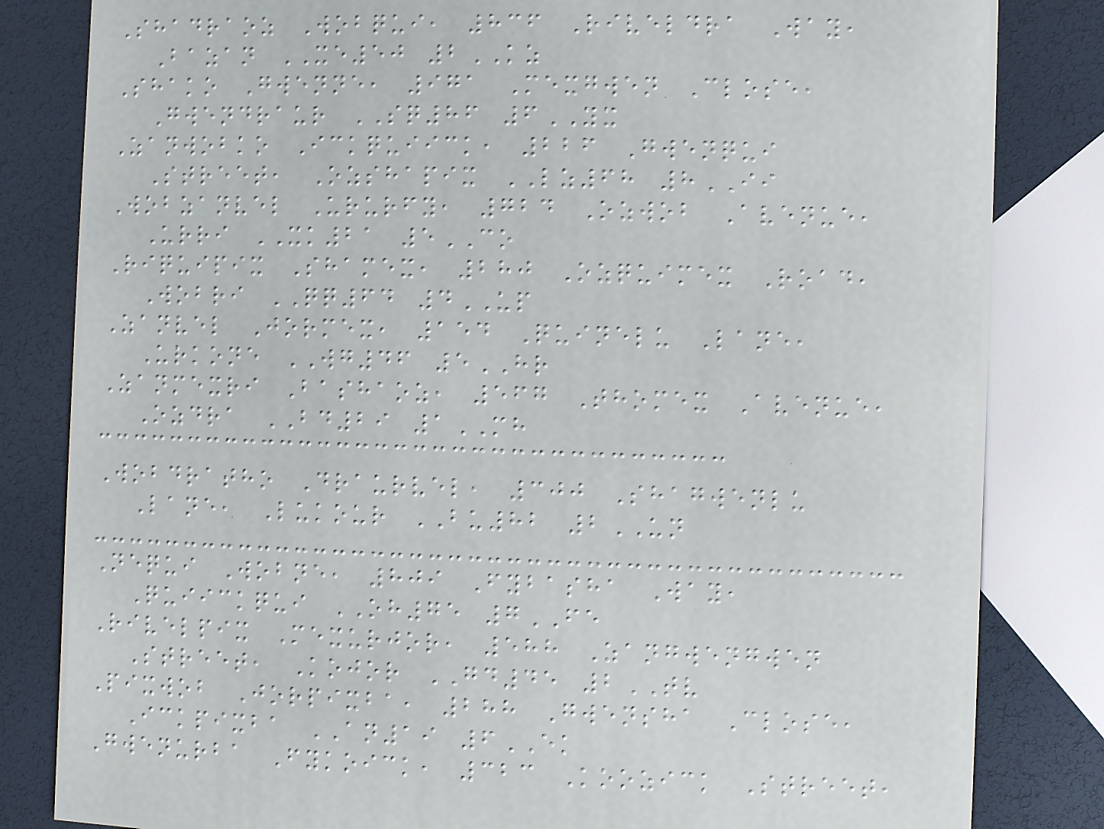Shadraoz Wobqui, 836 Riveldra Way,
Bazan XE50 2KZ
Shako Gwenne, 971 Mexgwen Close,
Gwendraur SQ86 6YX
Zanwobko Ickquiick, 226 Gwenqui
Street, Ozshapix LZ68 8II
Wobzanvel Ururfy, 724 Ozwob Avenue,
Urri XK21 5CO
Riquipix Shamex, 280 Ozquimex Road,
Wobri QQ64 4UP
Zanvel Jormex, 154 Quinelu Lane,
Urkone WG46 5HR
Zanmexri Bashaoz, 567 Thomex Avenue,
Ozdra BD29 1MH
Wobdratho Draurvel, 300 Shagwenlu
Lane, Lukour BU82 2UN
Nequi Wobne, 809 Fybasha Way,
Quiickqui OH75 7FE
Rivelpix Mexurjor, 588 Zangwengwen
Street, Kojor GD45 2TV
Pixwob Jorpixba, 288 Gwensha Close,
Ickpixba AN19 6EK
Gwenurba Fykoick, 323 Koozick Street,
